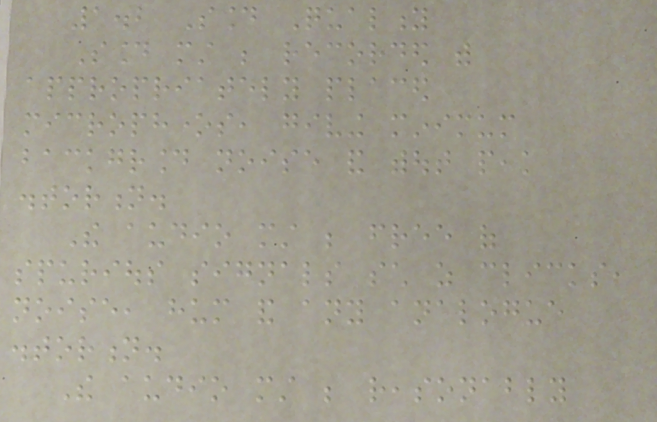1.2 Sound Quality
Sound must be recorded with
appropriately placed
microphones, giving minimum
background noise and without peak
distortion.
The audio must be free of
spurious signals such as clicks,
noise, hum and any analogue
distortion.
The audio must be reasonably
